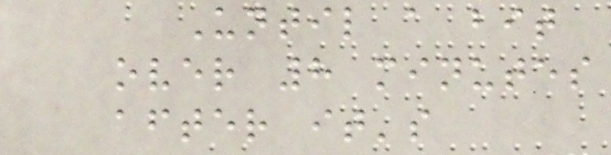Until a bit
over 8 minutes
after it's
